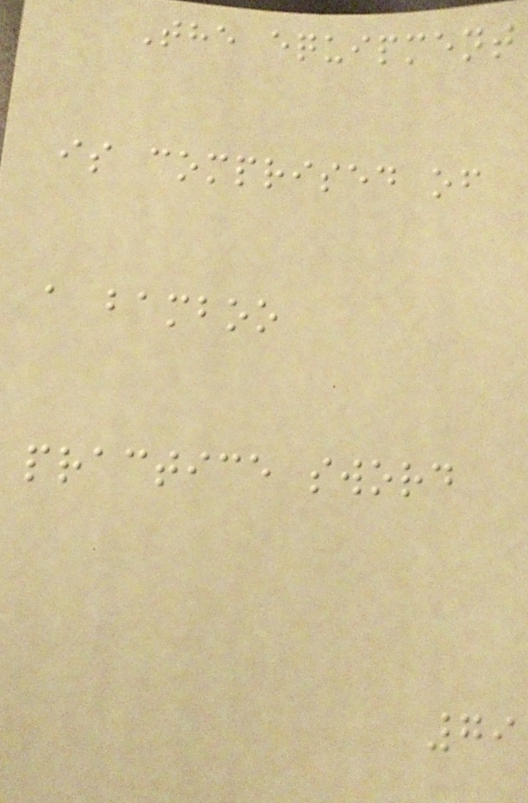The equipment
is comprised of
a bamboo
practice sword
79
